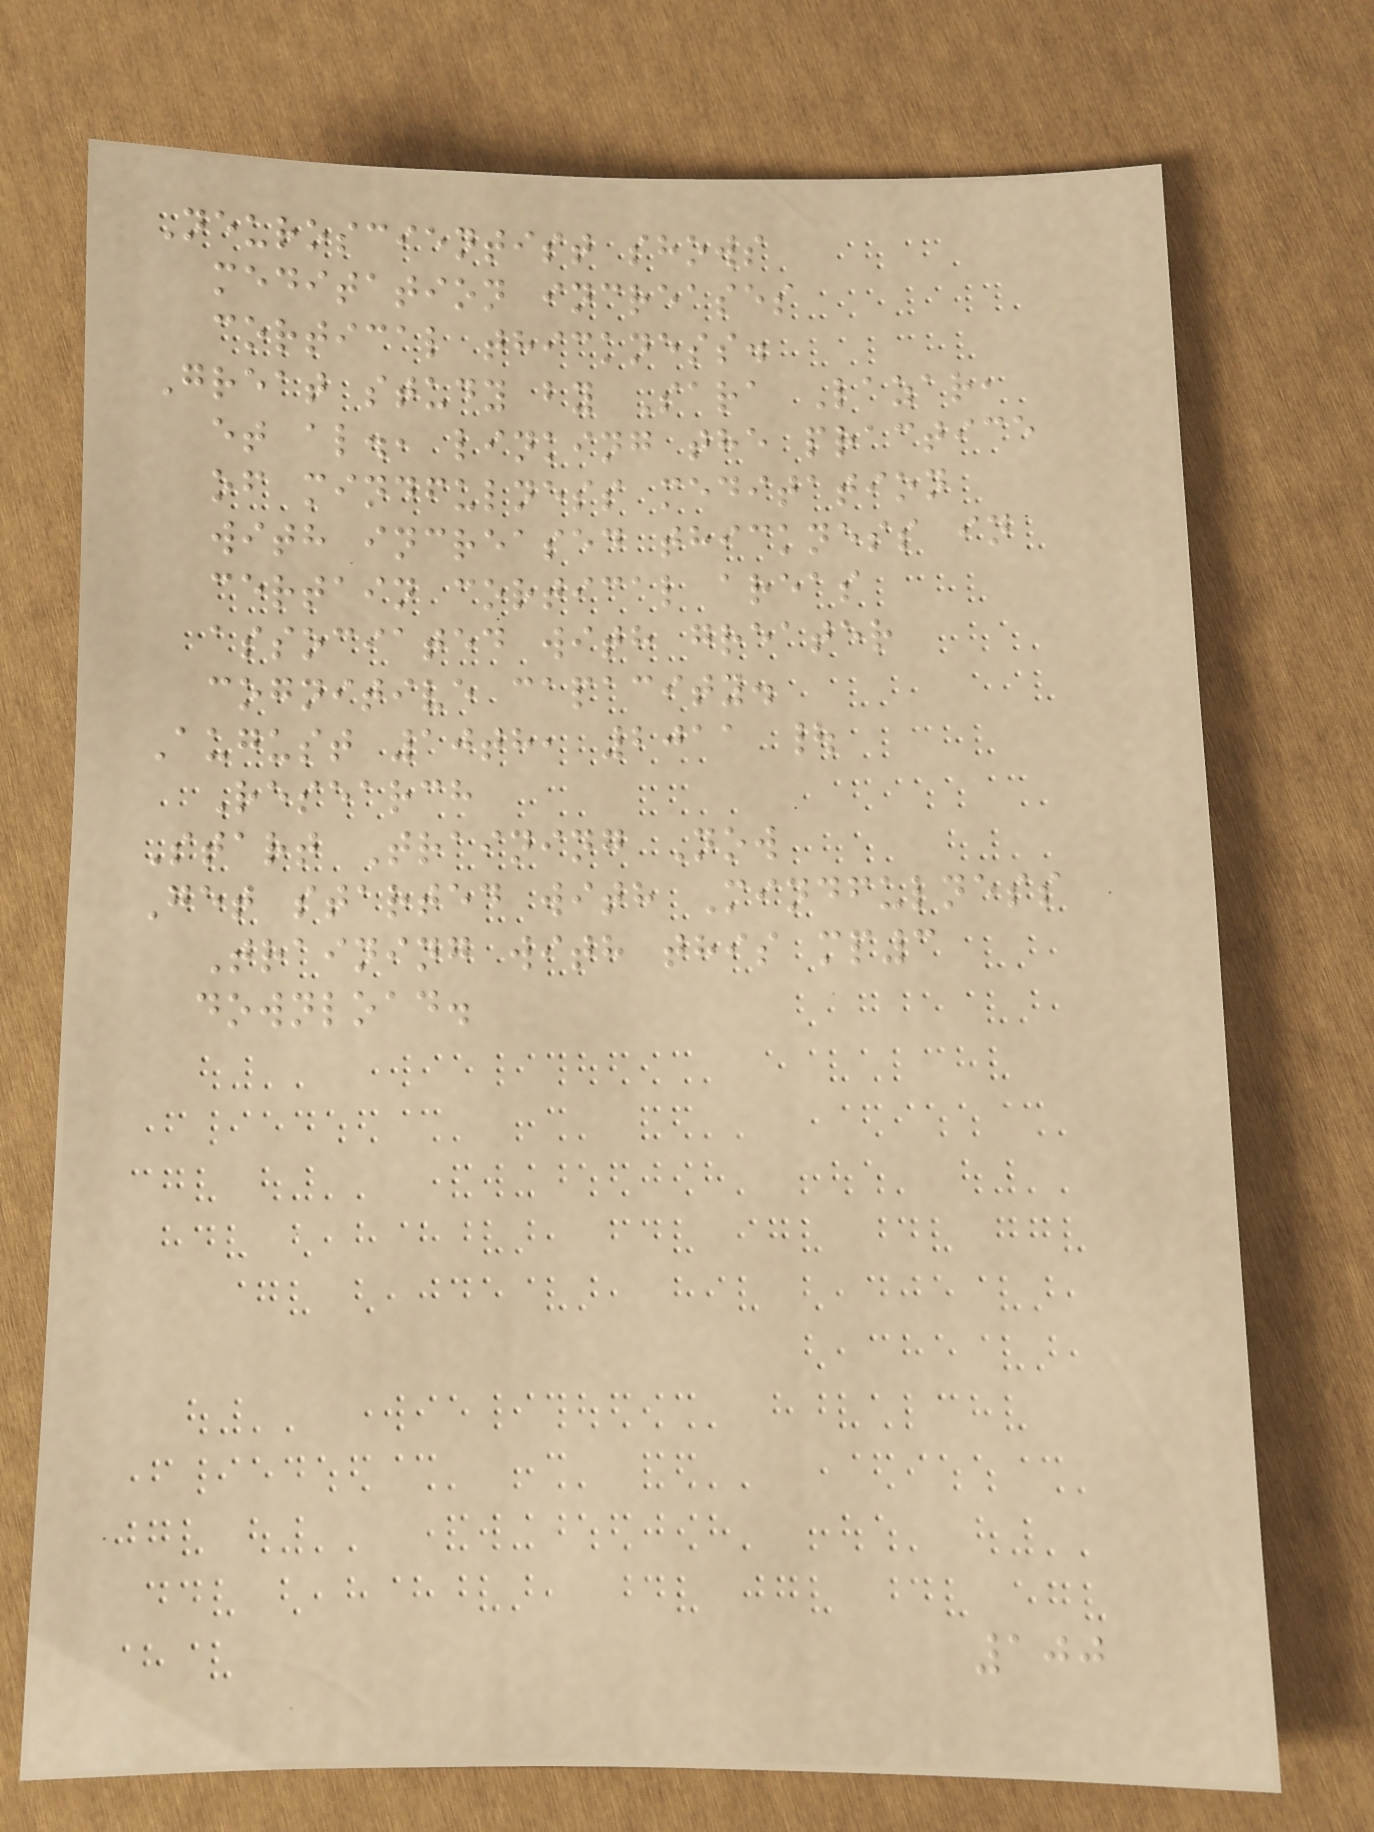Neuroscientist shows
meditation increases
cortical thickness.
Great study by Sara Lazar,
et al., linking the practice
of mindfulness meditation
with increased thickness in
certain cortical areas
associated with greater
cognitive capacity.
August 10th, 2011 |
Research
Start Training Now
Get started with Mindfulness
Training with this mp3
download.
100
